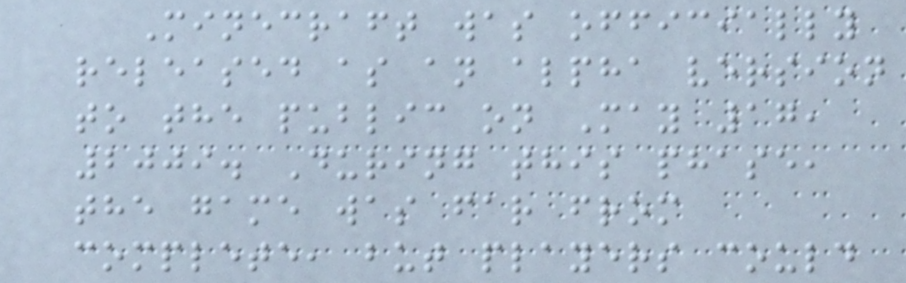Minecraft was officially
released as an alpha version
to the public on May 17,
2009. During this phase,
the game was far from
complete, but players could
